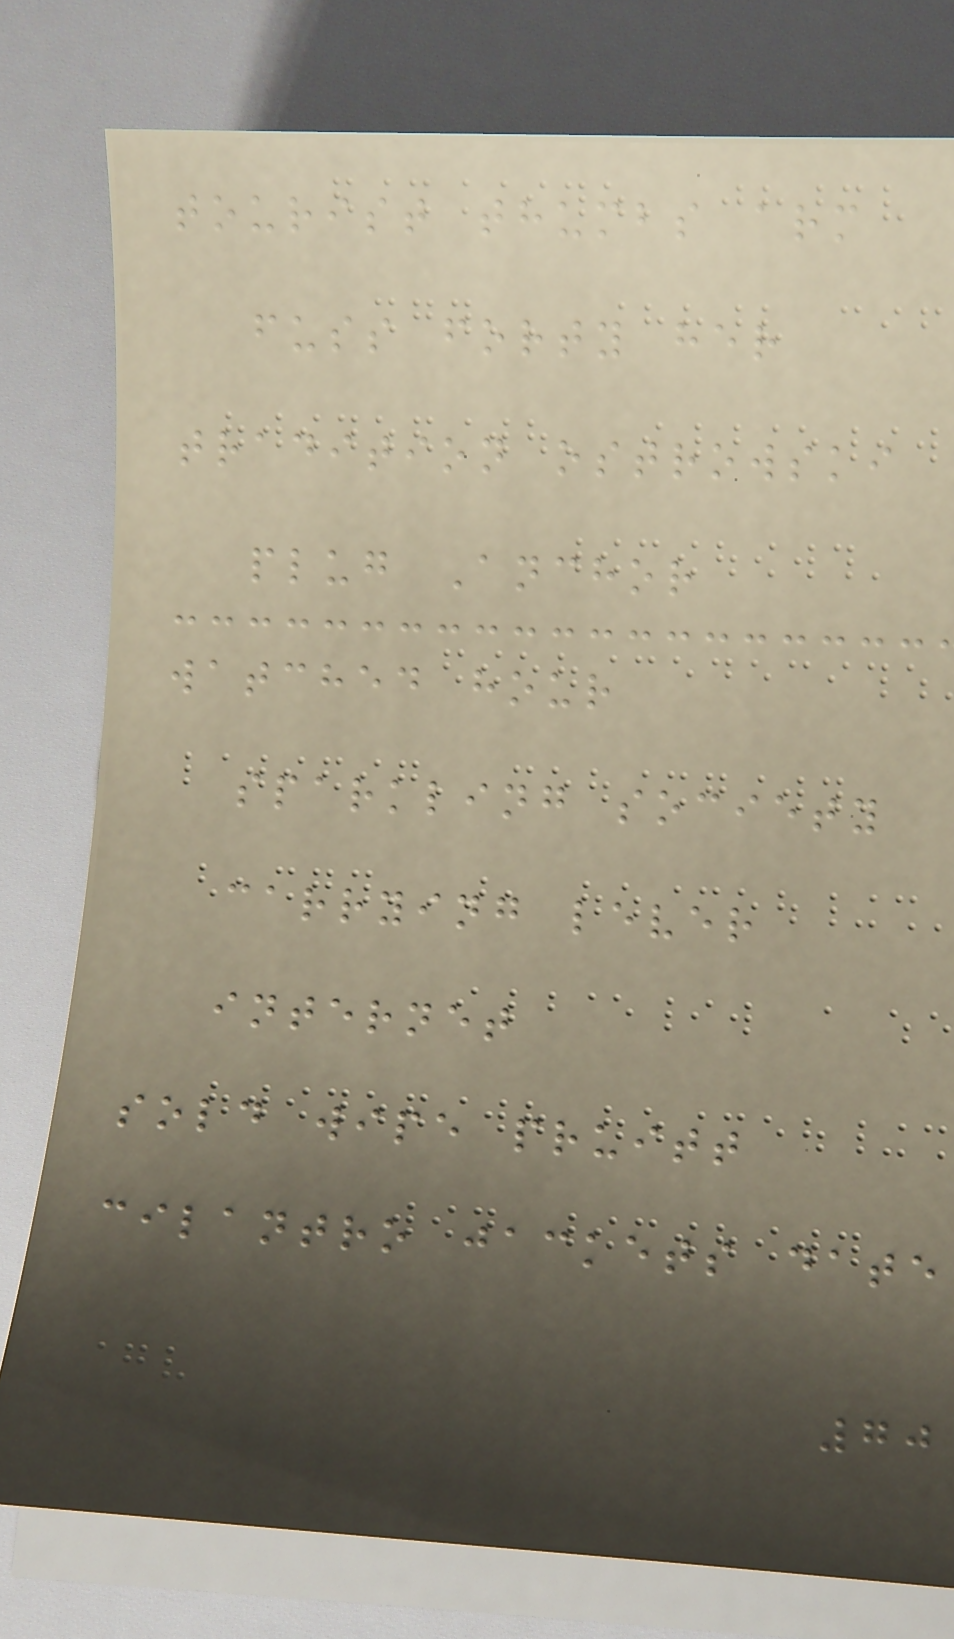tourist thumbs arm
fuss forty her
tradition ostrowski
plug Anchor
watched hour
sparkling society
carrying lever
internet
sold wipe pruitt
cilantro jackets date
70
